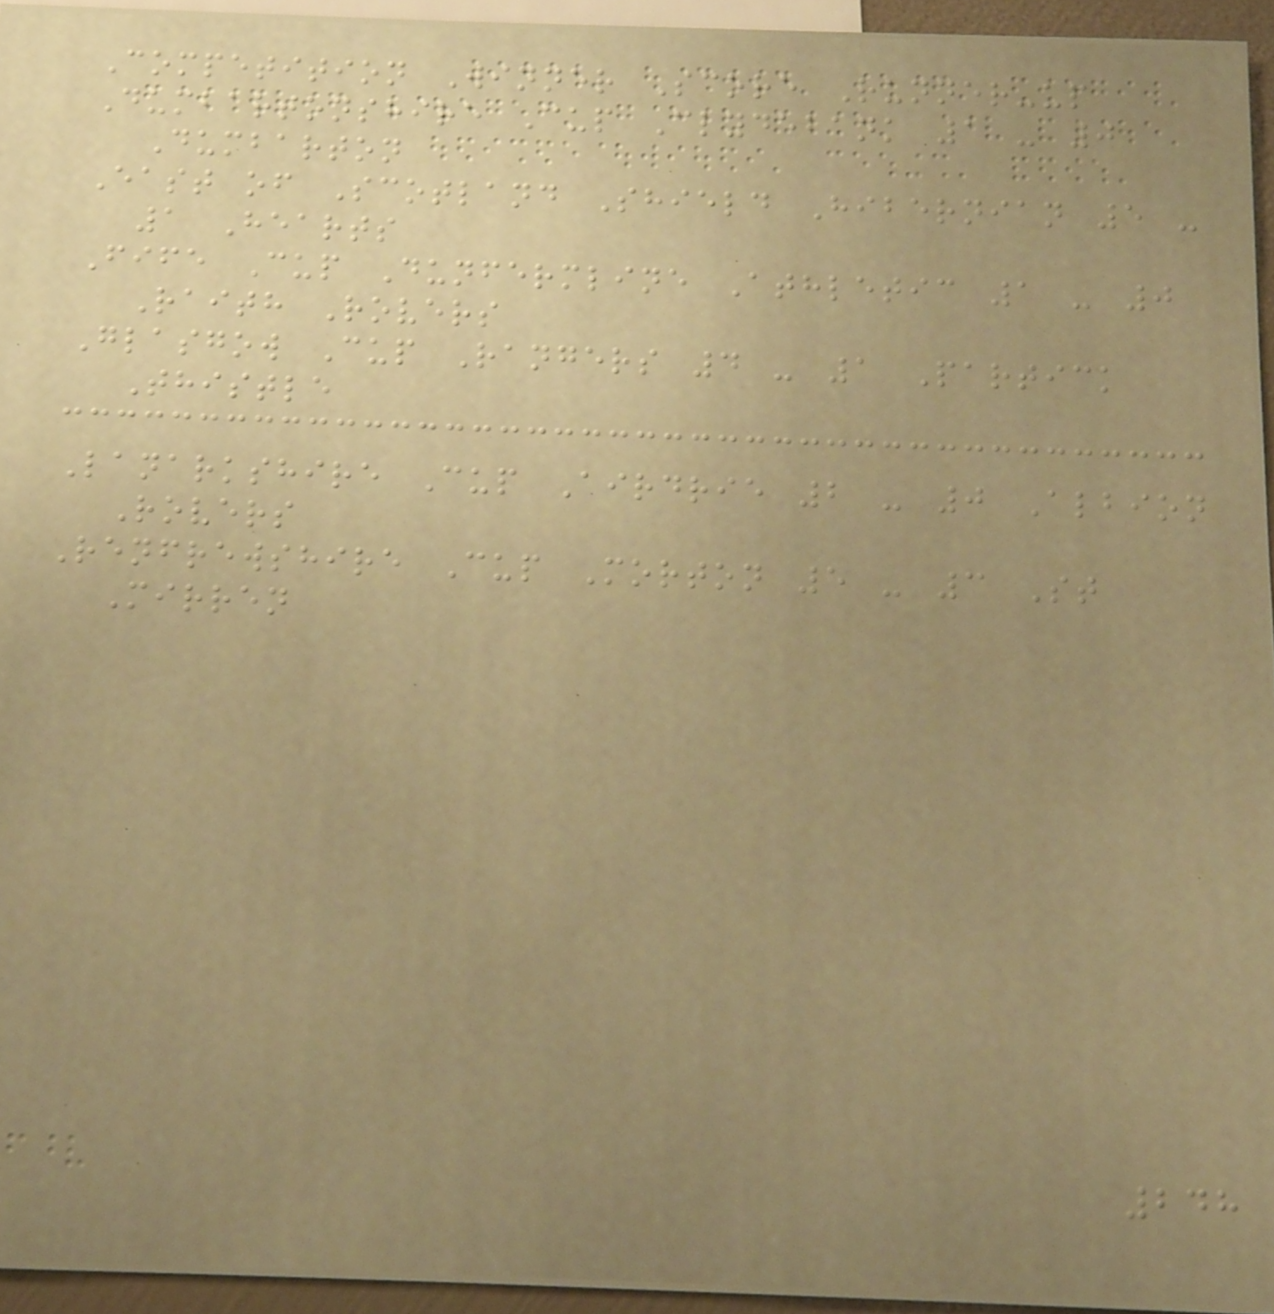Competition Winner Score Runner-up
Dumbartonshire Cup Clydebank 1 - 0
Dumbarton
East of Scotland Shield Hibernian 5 -
1 Hearts
Fife Cup Dunfermline Athletic 1 - 0
Raith Rovers
Glasgow Cup Rangers 4 - 1 Partick
Thistle
Lanarkshire Cup Airdrie 2 - 0 Albion
Rovers
Renfrewshire Cup Morton 5 - 3 St
Mirren
248
